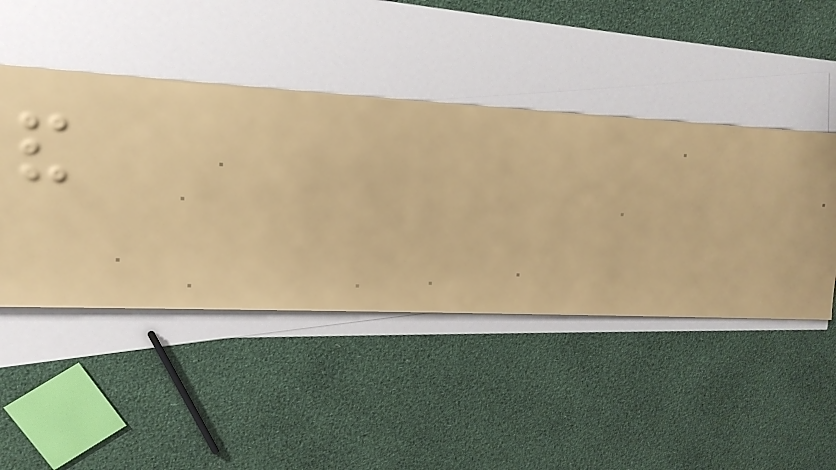and
